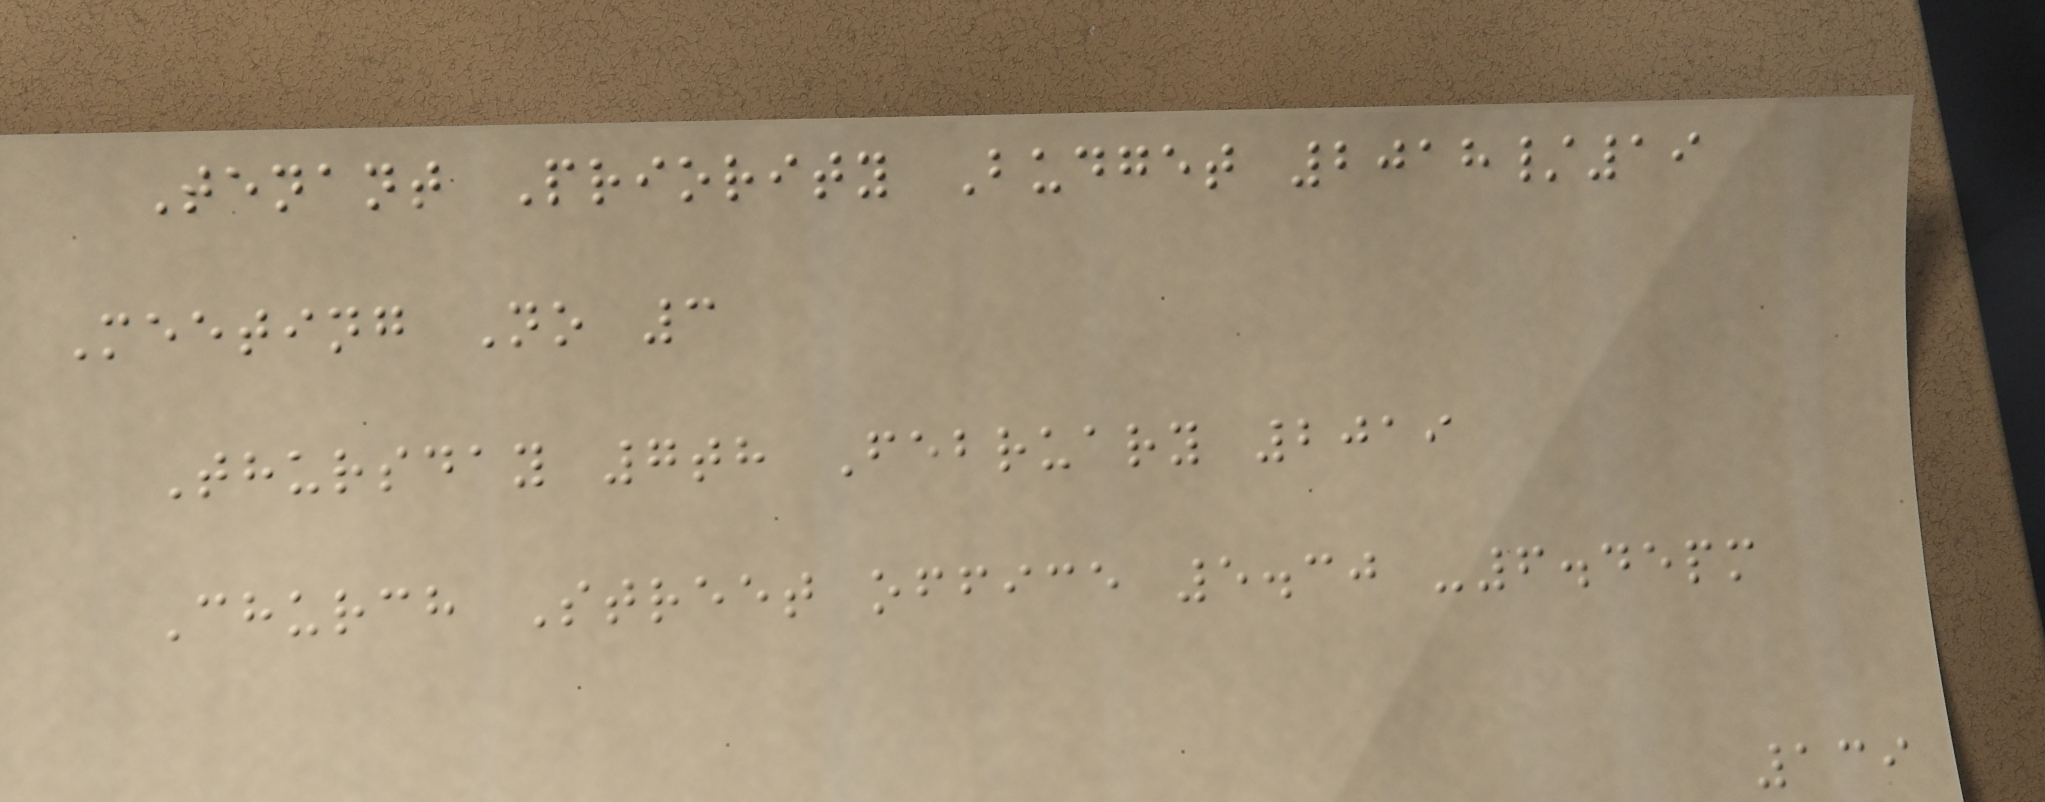Tenant Priority Budget 2018/19
Meeting No 3
Thursday 7th February 2019
Church Street office 5.30 -6.45pm
139
